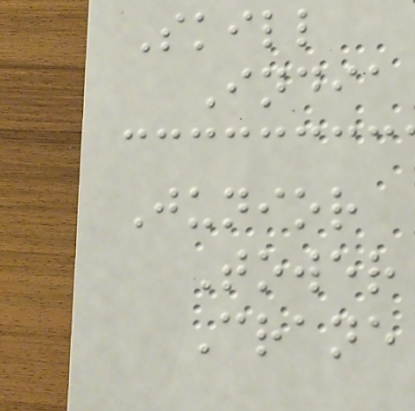Skill
India
Junior
Tower
Crane
